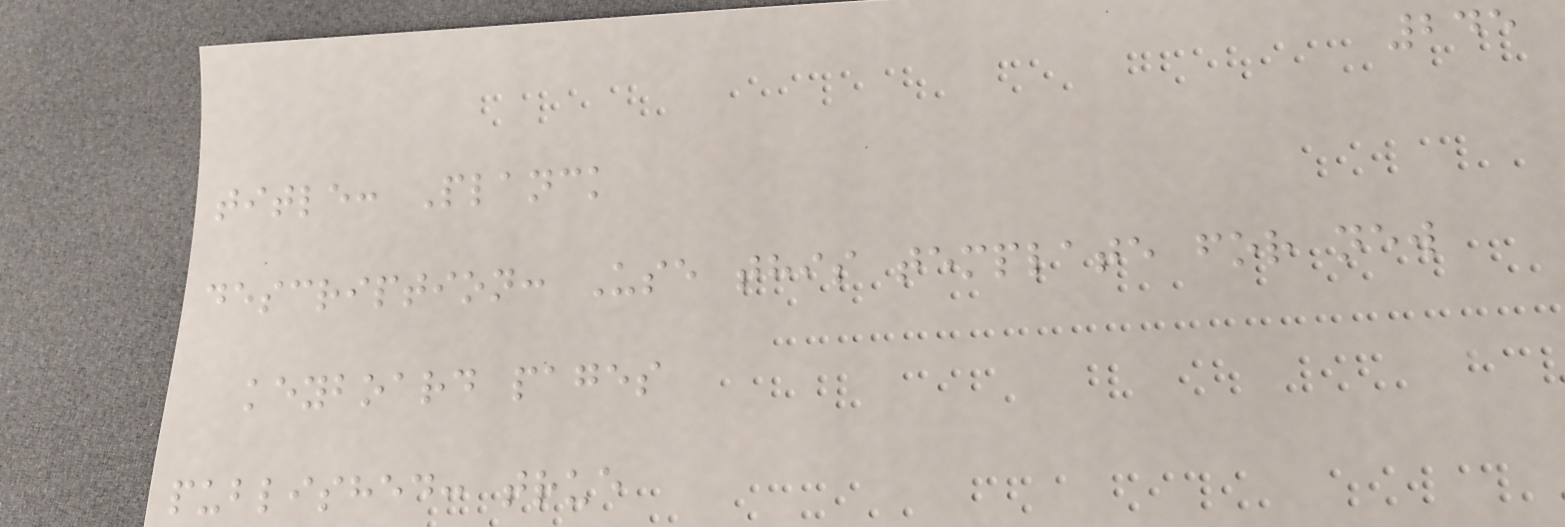245
title: Planck
description: Use this template for new
keyboard pages
published: true
